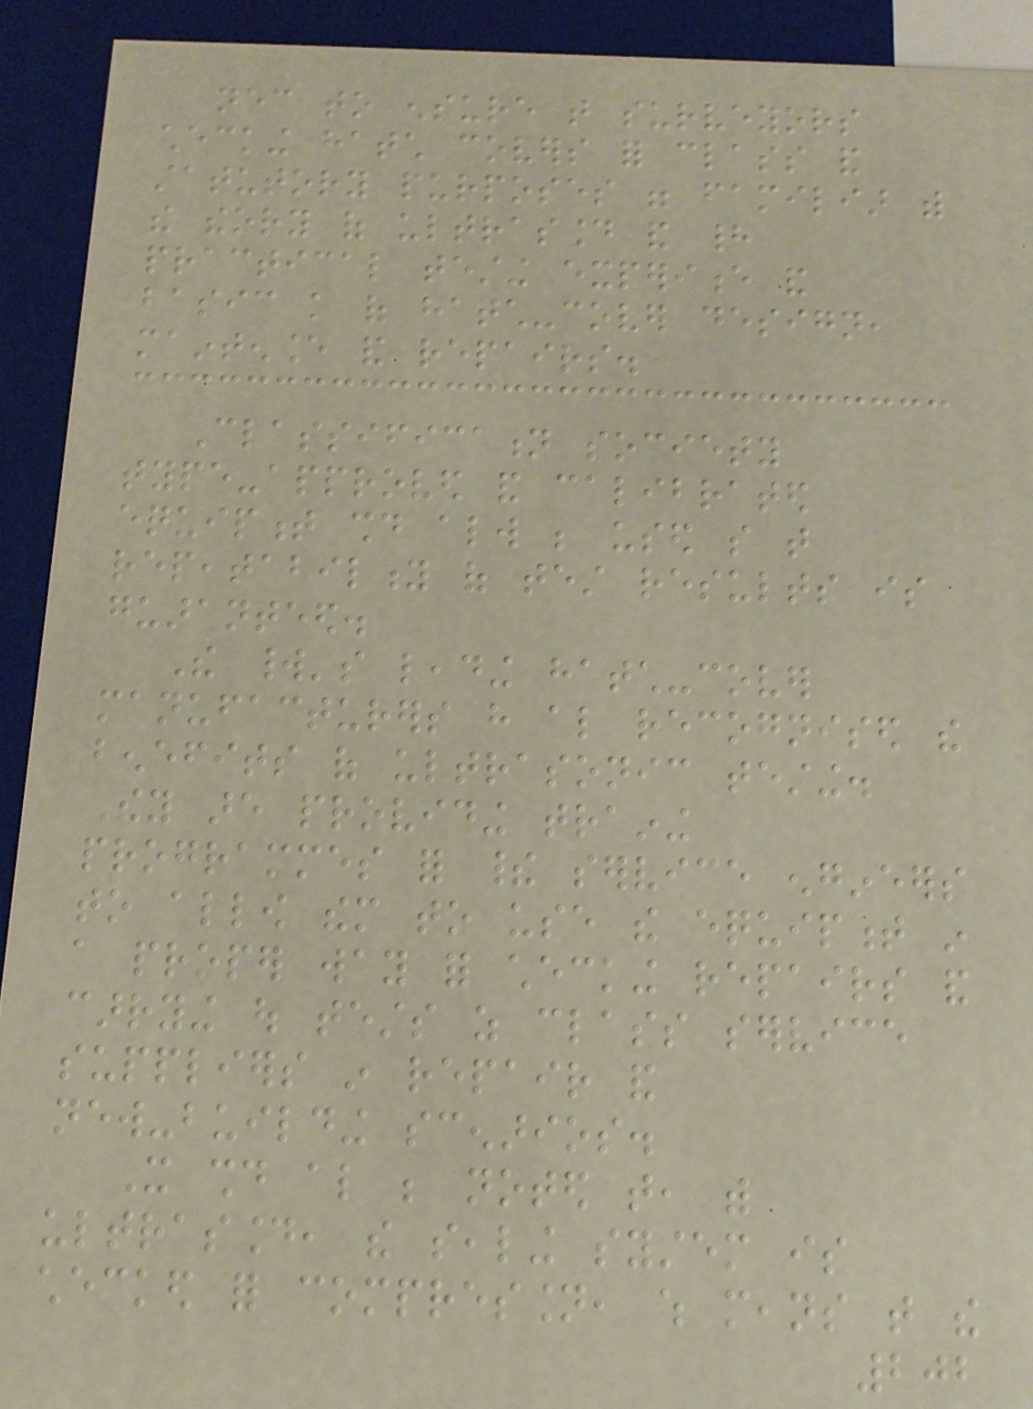necessary to ensure that surveyors
checking hatch covers for class and
statutory purposes were familiar with
the theory of ultrasound and had
practical testing experience and
basic knowledge of hatch-cover design,
maintenance and repairs.
Classification society
type-approved and calibrated
equipment should always be used so that
repeatability of test results is
guaranteed.
The world's leading hatch-cover
manufacturers have also recognised the
benefits of ultrasonic testing.
They are providing training
programmes for their service engineers
to allow them to use the equipment in
a proper way for checking repairs and
carrying out tests as class service
suppliers in repair and
new-building scenarios.
It should also be noted that, with
ultrasound, the sealing system is
checked for compression, which means that the
202
